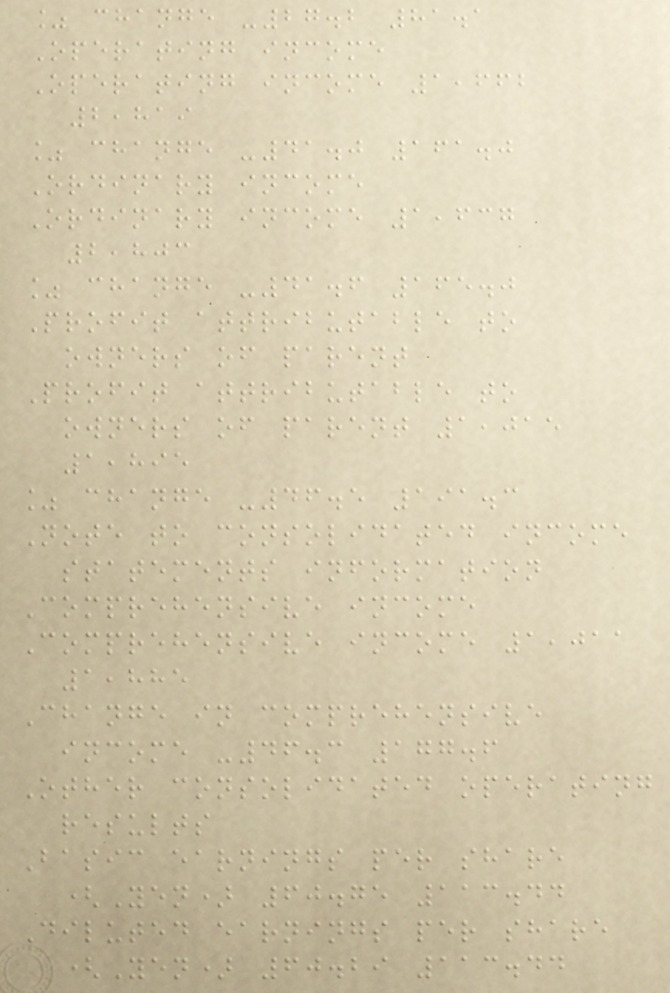% change -27.2 81.1
Operating income
Operating income 1,662
2,819
% change -41.0 161.0
Ordinary income
Ordinary income 1,637
2,803
% change -41.6 165.0
Profit attributable to
owners of parent
Profit attributable to
owners of parent 1,015
1,895
% change -46.5 191.3
Note to consolidated income
statements information
Comprehensive income
Comprehensive income 1,011
1,885
Change in comprehensive
income -46.3 177.6
Other consolidated operating
results
Basic earnings per share
(Yen) 60.75 113.44
Diluted earnings per share
(Yen) 60.29 113.44
